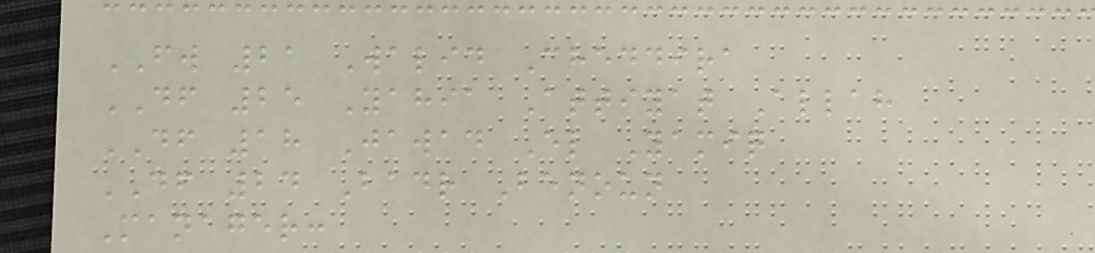FW 21 Walid Cheddira
DF 25 Yahia Attiyat Allah
DF 18 Jawad El Yamiq
DF 24 Badr Benoun
Manager:
